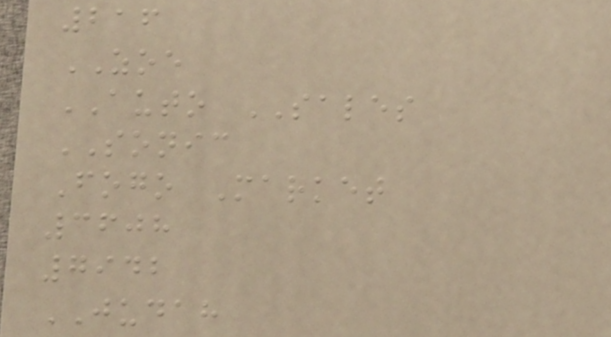216
ZOE
AUTO SALES
SONIC
Fogo Market
3608
7942
JUDAH
